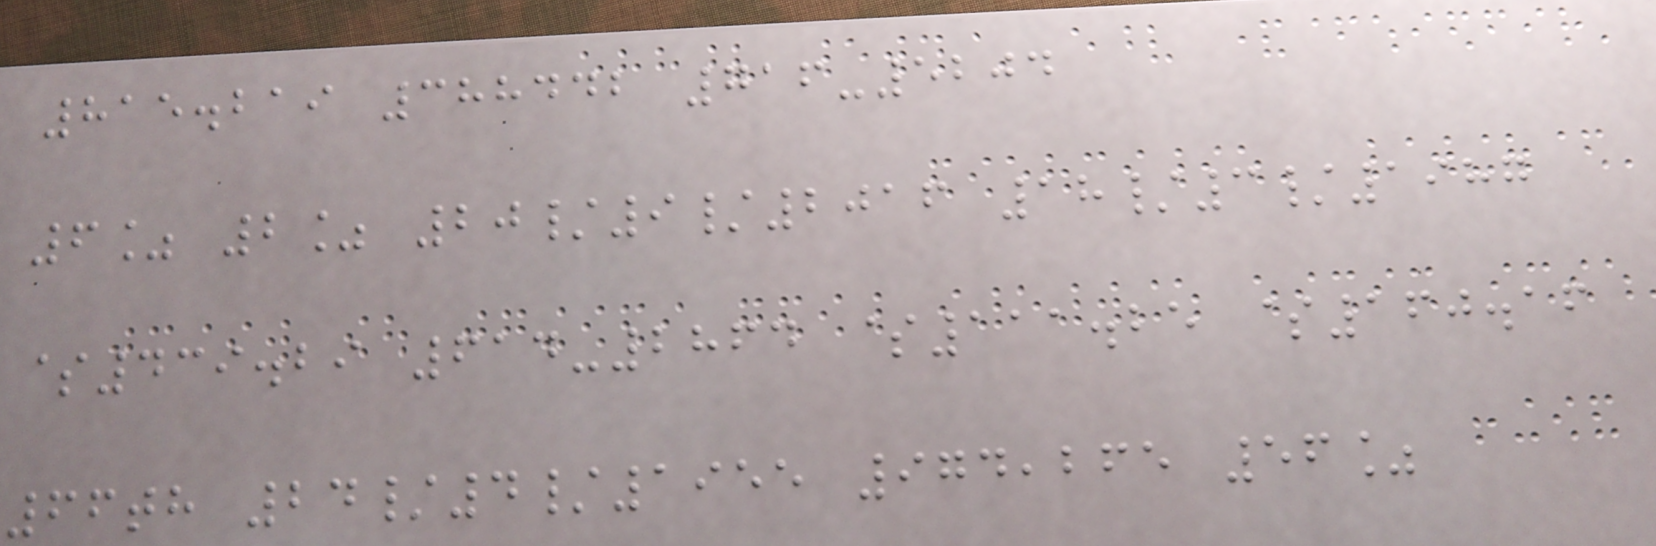815.219 388442 716-5204
6% 2% 20/9/2016 18/3/1987
$439.29 614-2864 $111.25 $160.16
66th 24/4/1955 974,265 56%
